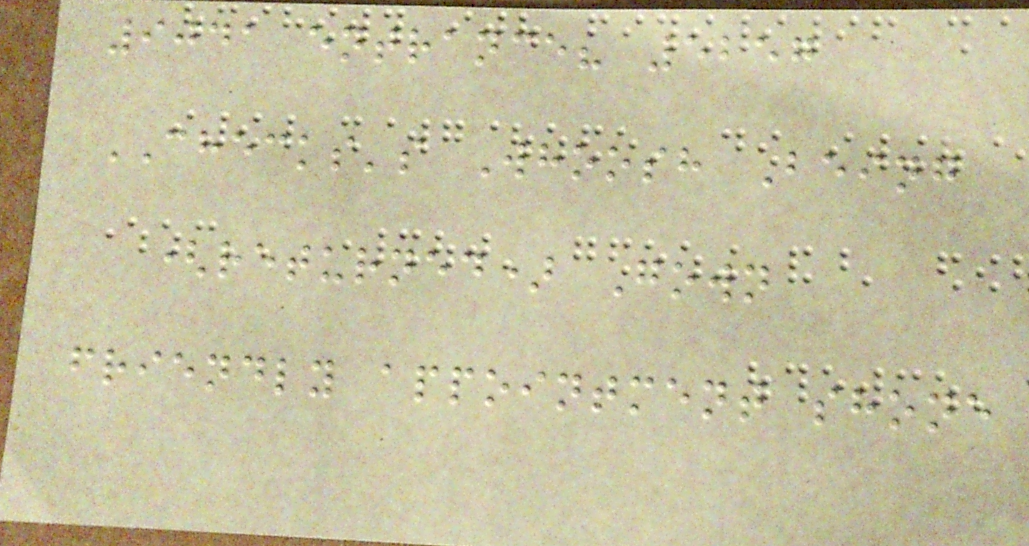9041 entrance? 5257
CHECKS's Whoosh Being
(returned) Gown
friendly appointment shone
